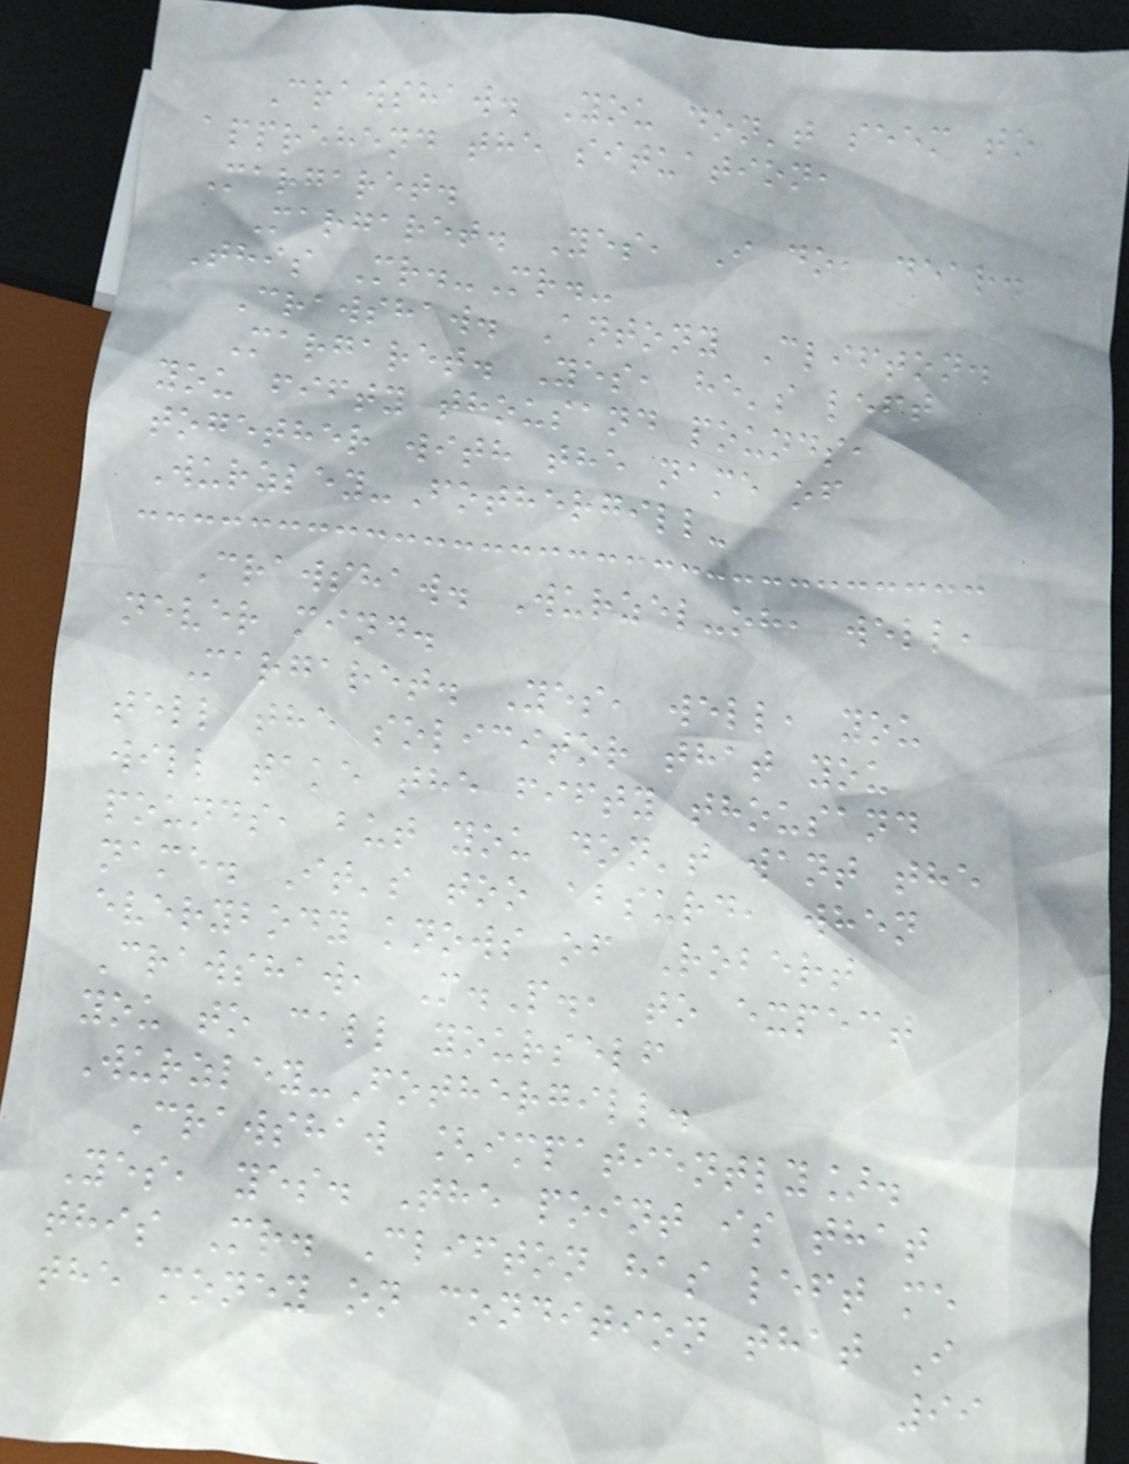Crawshaw. You don't seem to
apprehend the situation,
Margaret.
Margaret. Yes, I do, dear.
This Mr.-Mr.-
Crawshaw. Antony Clifton.
Margaret. Yes, he's left
you fifty thousand pounds,
together with the name of
Wurzley-Fothergill-
Crawshaw. Wurzel-oh, well,
never mind.
Margaret. Yes, well, you
tell the solicitor that you
will take the fifty thousand
pounds, but you don't want the
name. It's too absurd, when
everybody knows of Robert
Crawshaw, M.P., to expect
you to call yourself
Wurzley-Fothergill.
Crawshaw [impatiently].
Yes, yes. The point is that
this Mr. Clifton has left me
the money on condition that I
99
